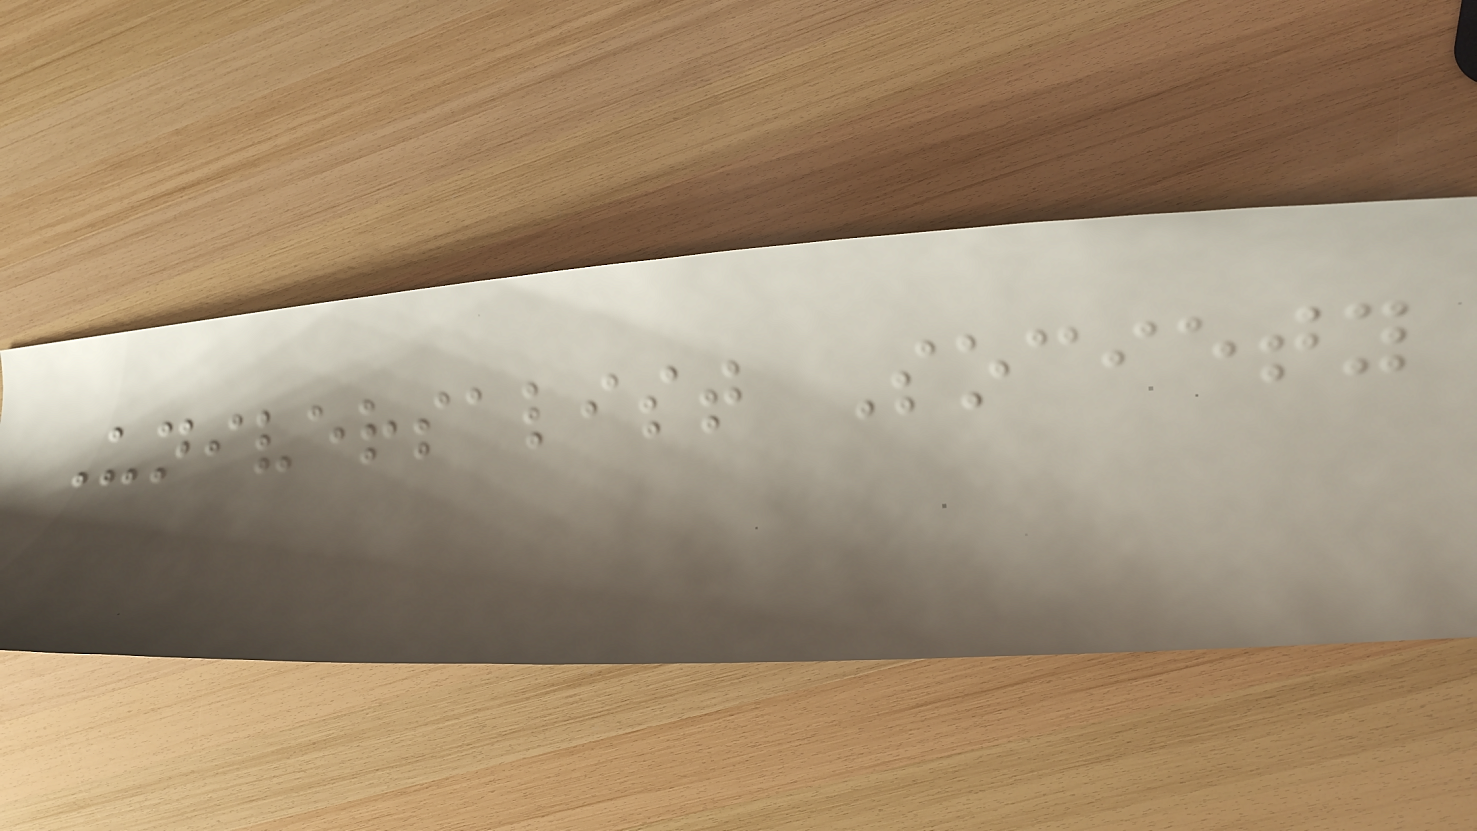Universalist Society
